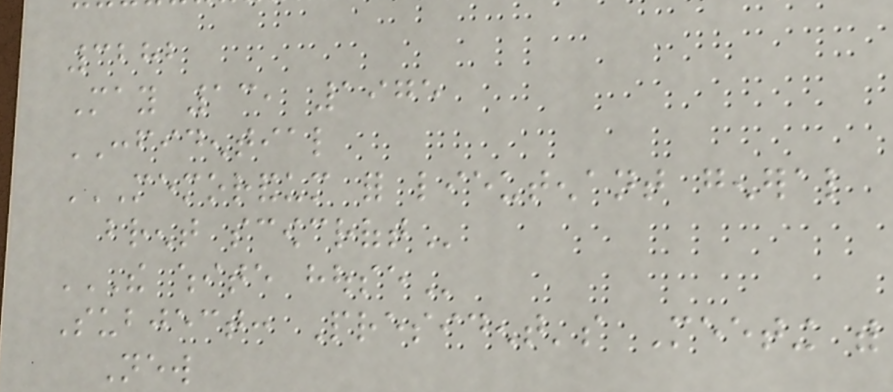3282
May 13, 1975
CONFIDENTIAL
MEMORANDUM FOR LIEUTENANT GENERAL
BRENT SCOWCROFT
THE WHITE HOUSE
Subject: President's Meeting with
New
